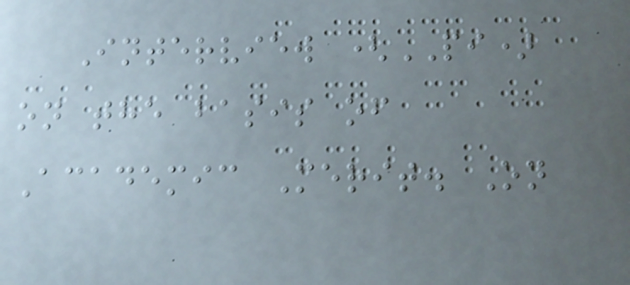Interview (PI)
on the basis of
Academic Merit. On
